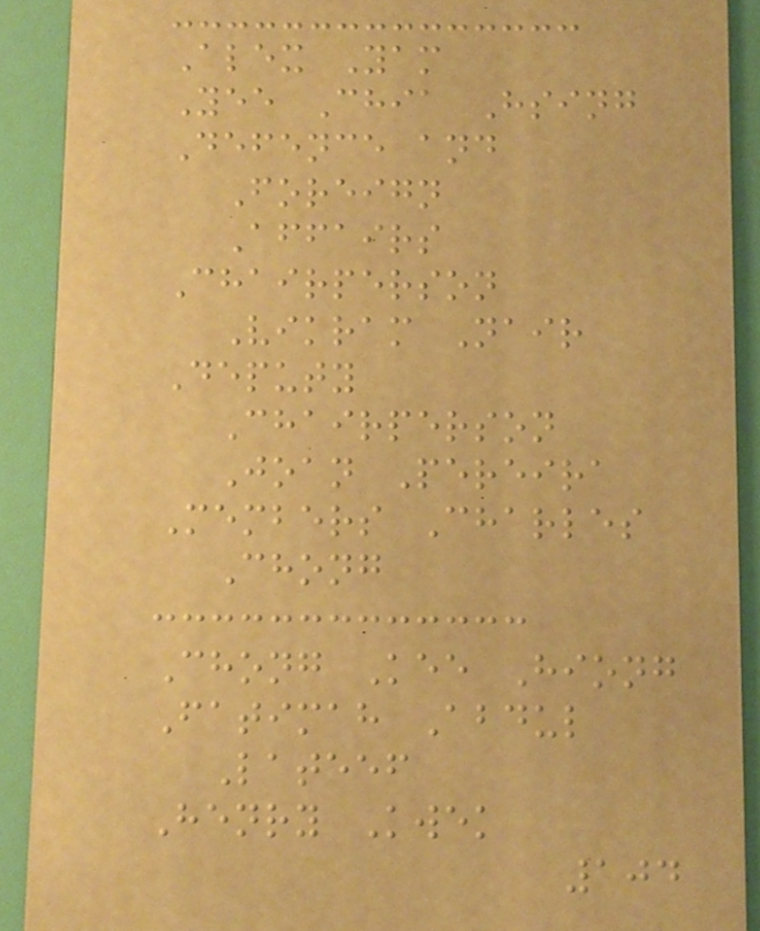Alex Yam
Yee Chia Hsing
Defence and
Foreign
Affairs
Chairperson
Vikram Nair
Deputy
Chairperson
Joan Pereira
Members Charles
Chong
Chong Kee Hiong
Fatimah Abdul
Lateef
Henry Kwek
104
